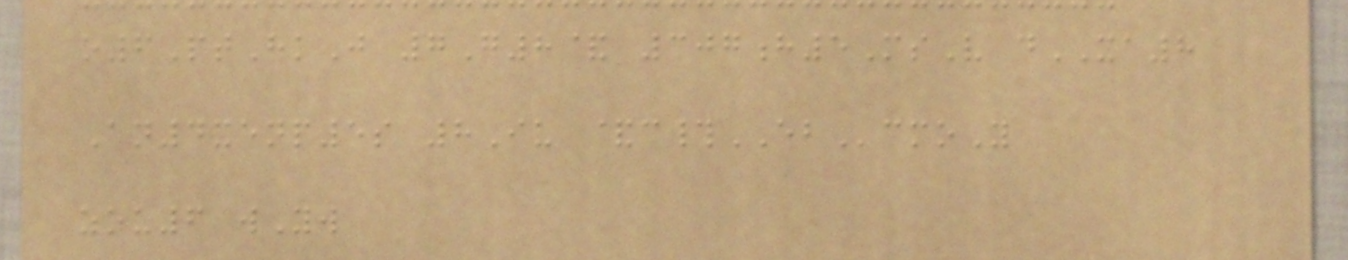o6PtHkJ 7G8& 307h5MsV dXA8
An4xenp5s 8Iu &c#EBcmoY
zou6 wYw
